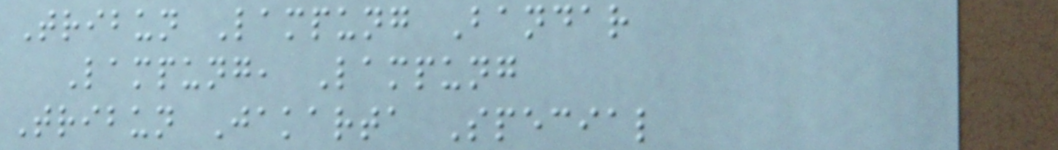Tribun Lampung Bandar
Lampung, Lampung
Tribun Jakarta Special
